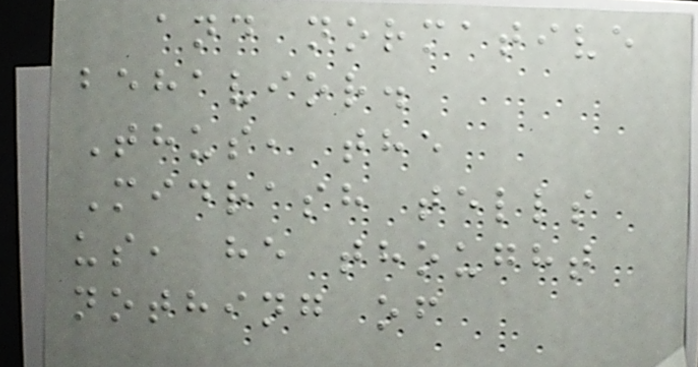and normative
behavior.
Thus, the
Midrash tells
us, he thought
nothing of
